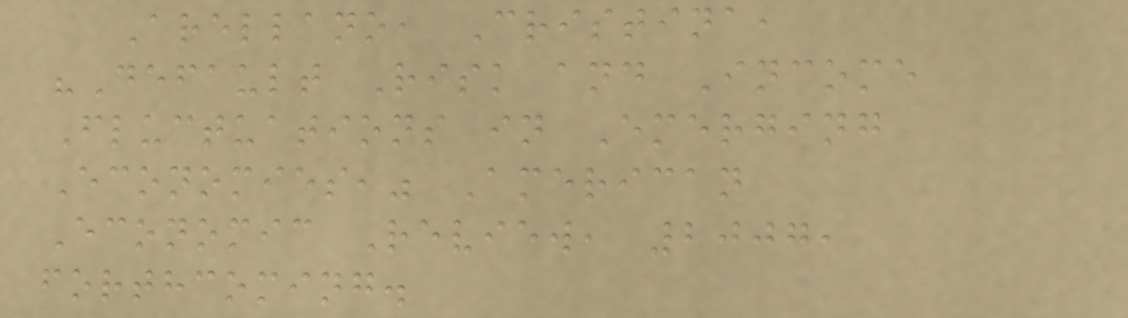Arellano, Cristina,
"Default Risk and Income
Fluctuations in Emerging
Economies," American
Economic Review, 2007,
forthcoming.
